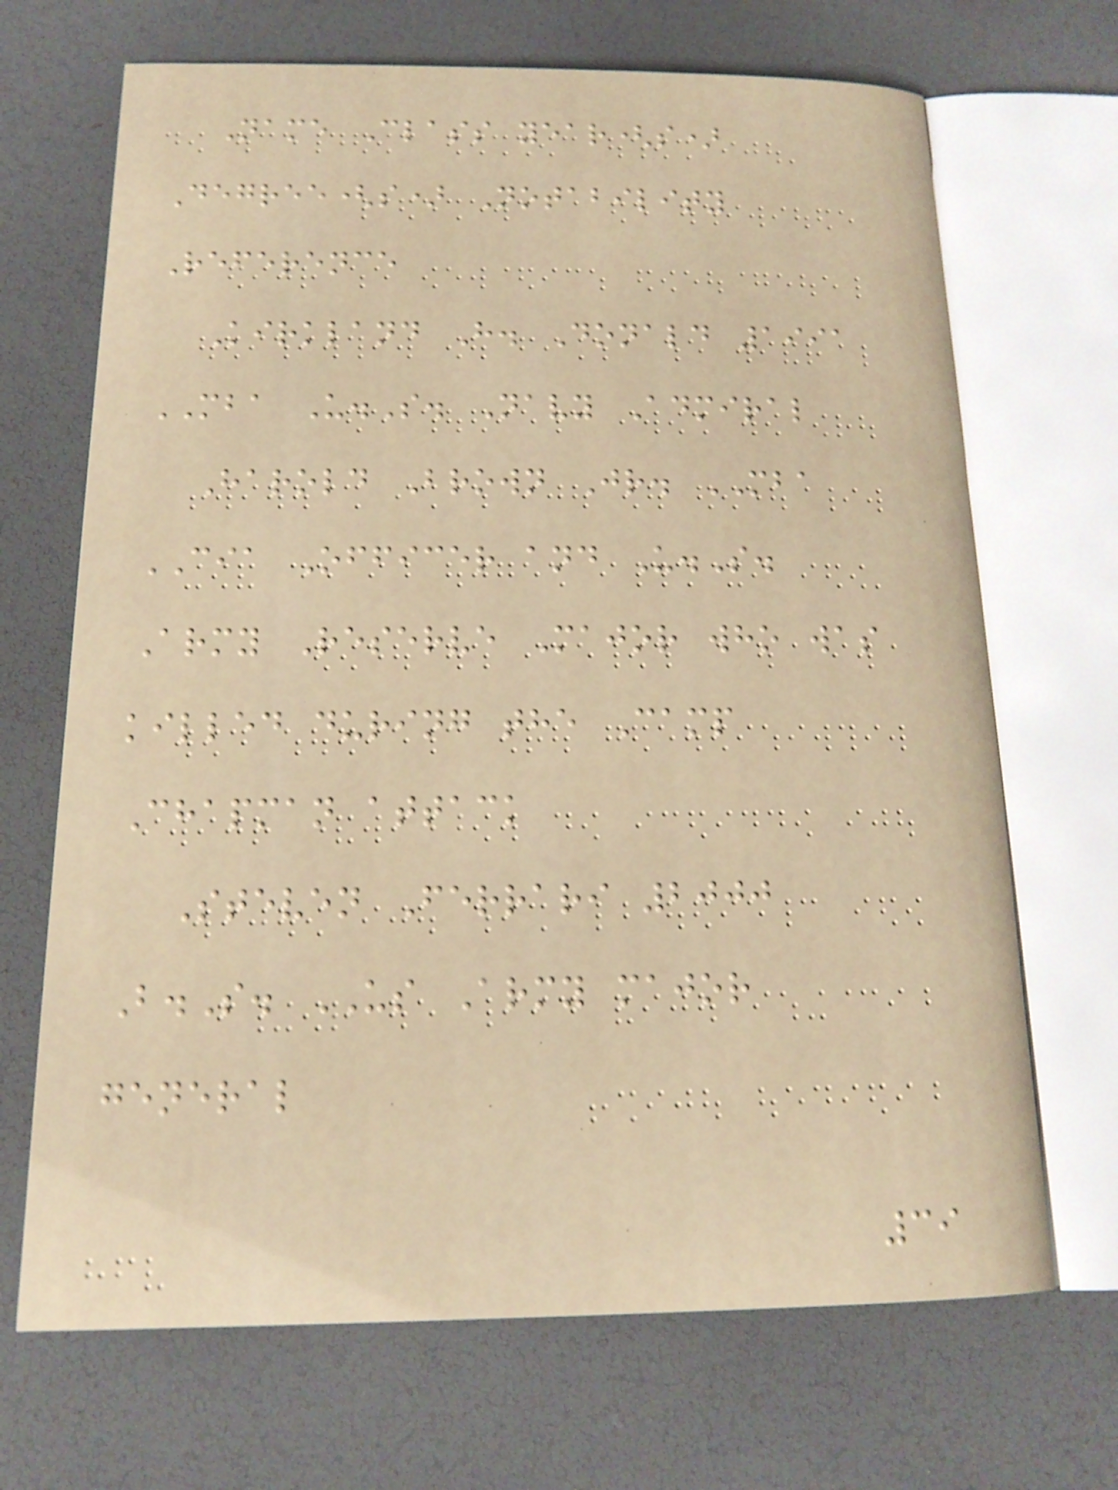Name Class year(s)
Degree(s) Notability
Reference
Kirkland H. Donald 1991
MBA U.S. Navy Admiral
Harold Brown Jr. MBA
CIA Officer and U.S.
Army Reserve Major who was
killed during the Camp
Chapman attack
Steven Ferrari 2000
B.S. US Army major
general
39
